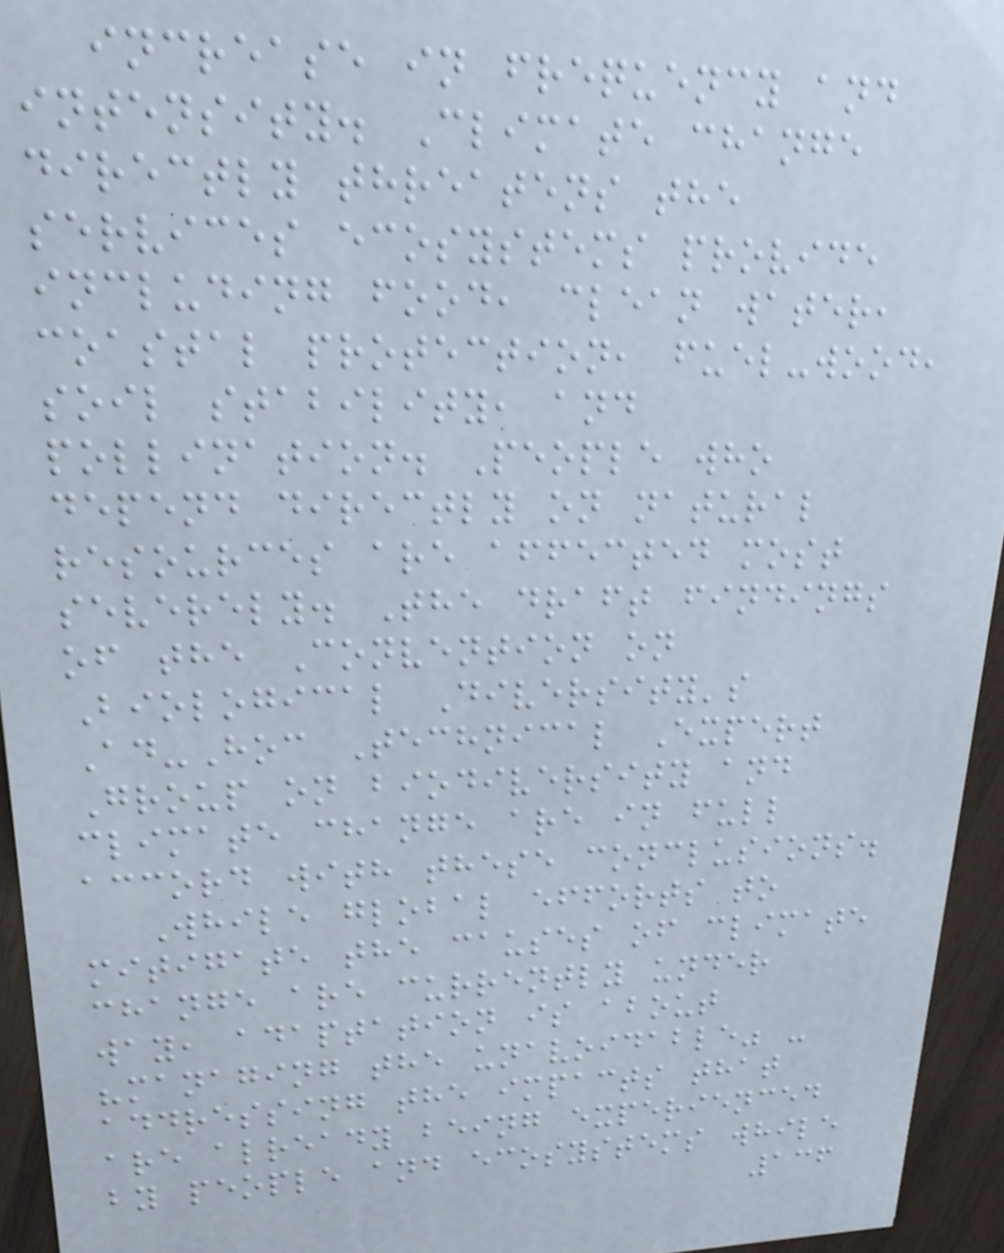increase in frequency and
intensity. Climate change
directly threatens the
services ecosystems provide
including food, clean water,
coastal protection, fuel-wood,
soil stability, and
pollination. People who
depend directly on natural
resources are affected most
severely. The draft findings
of the Convention on
Biological Diversity's
Ad-Hoc Technical Expert
Group on biodiversity and
climate change are in full
accord with these conclusions.
While global efforts to
mitigate the causes of climate
change are currently under
way, adaptation is about
"managing the unavoidable" -
addressing the impacts that
are already being experienced
by people and ecosystems while
136
